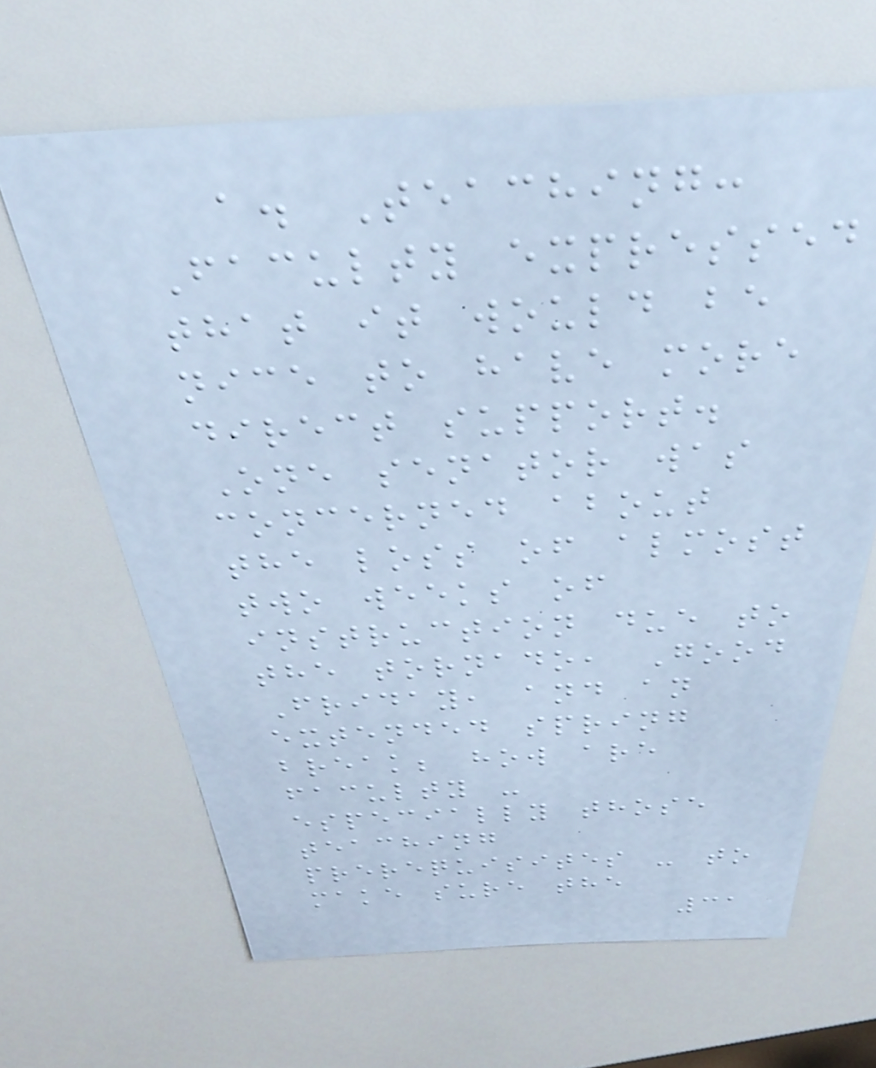a. Teaching:
Faculty expressed
that it would be
nice to have more
direct support.
One senator was
concerned about
the loss of almost
two weeks of
instruction due to
the tornado, Good
Friday, and an
extended spring
break; how are
faculty -
especially those
teaching
prerequisites - to
make sure the
31
